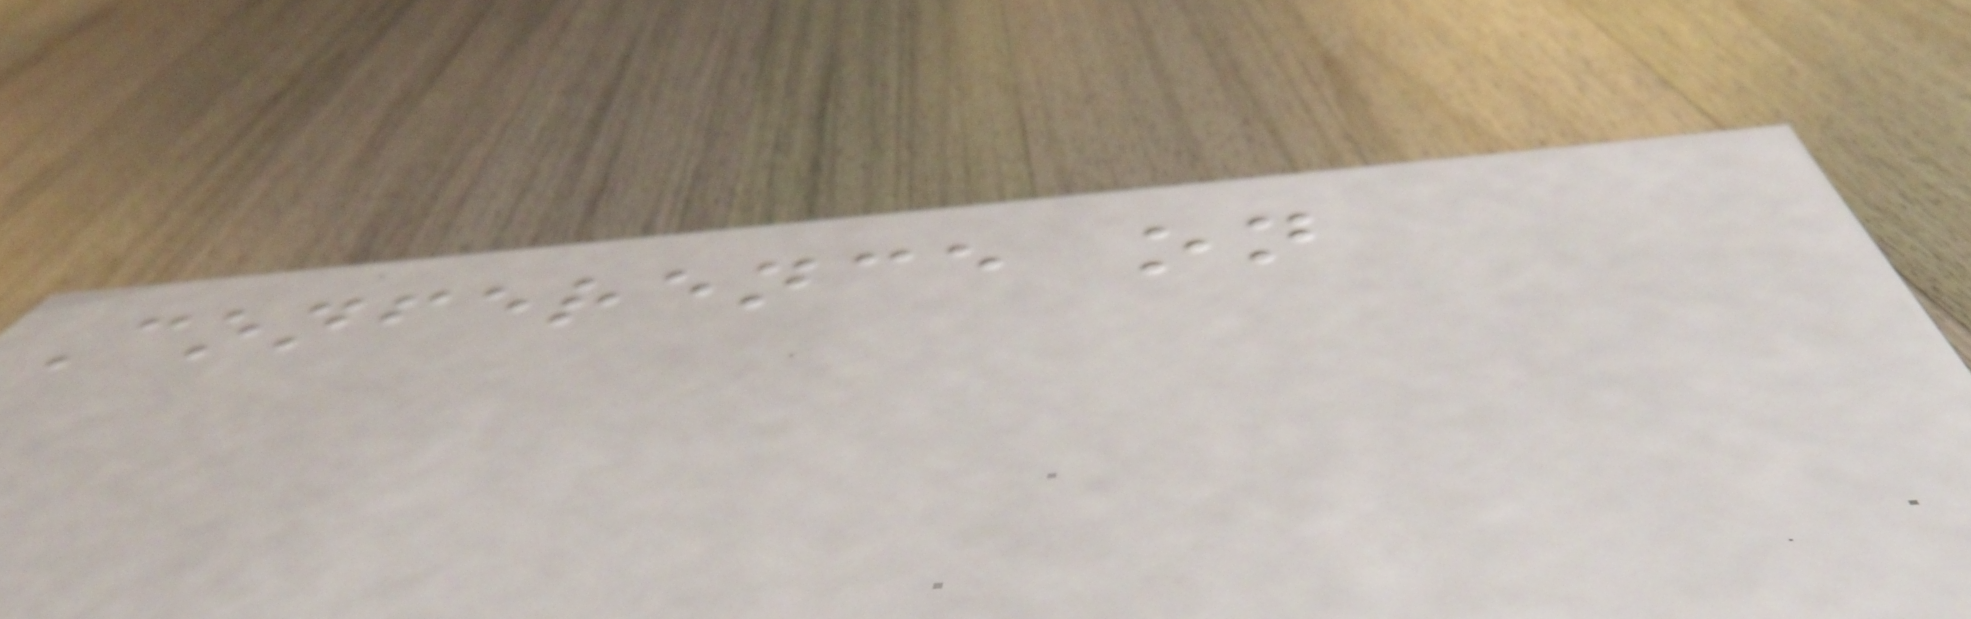Conference on
